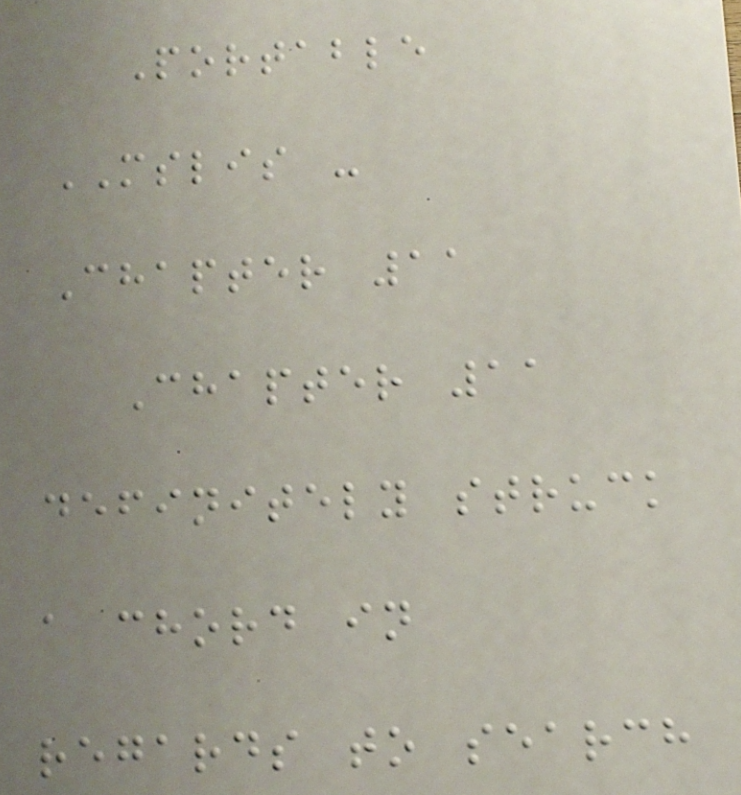Portable
MSLIS -
Chapter 11
Chapter 11
definitely struck
a chord in
regards to search
